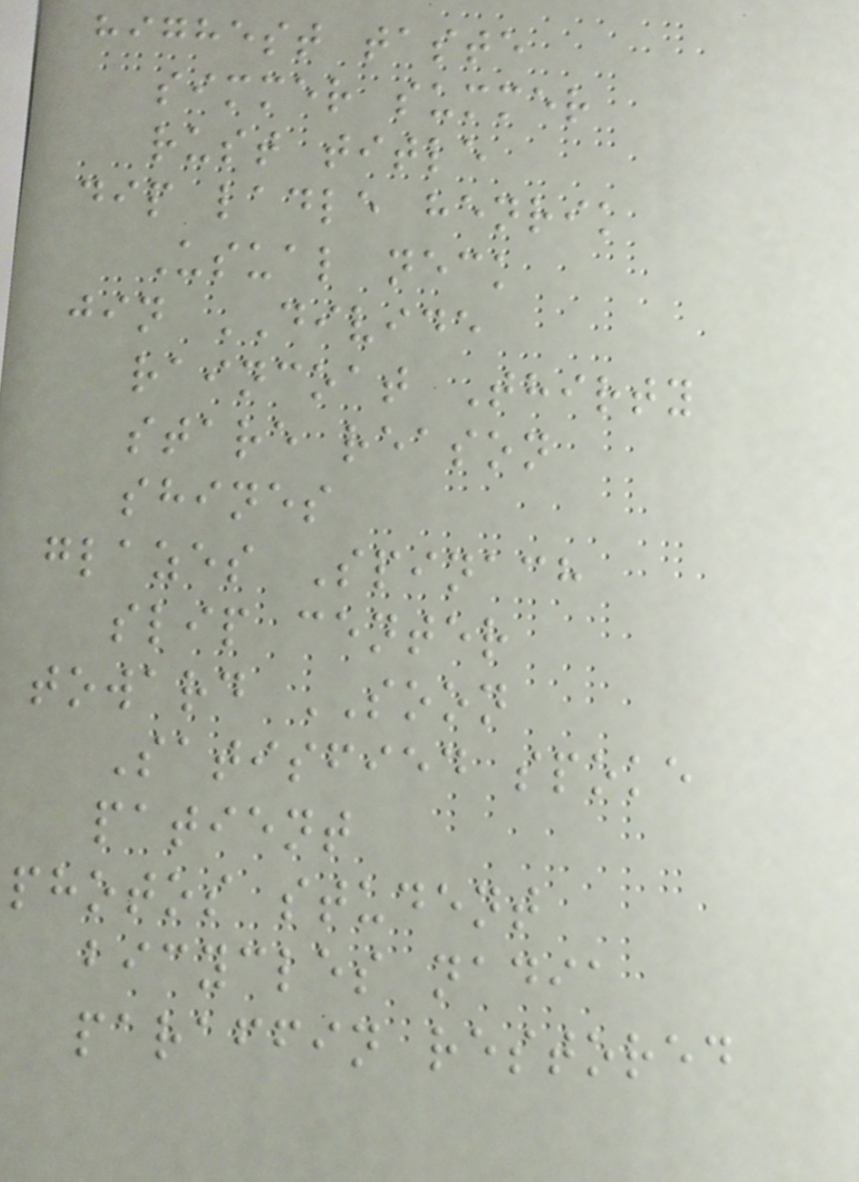highest taste
simmer summer
rust title
dip ladle henrik
Usual neck
jin DIVIDE
raincoat Thirty
stare reason
shines
glazes Spinach
slip center
toward SOON
Satisfied spoke
patient
photos student
bicycles nadia
paraffin restored
